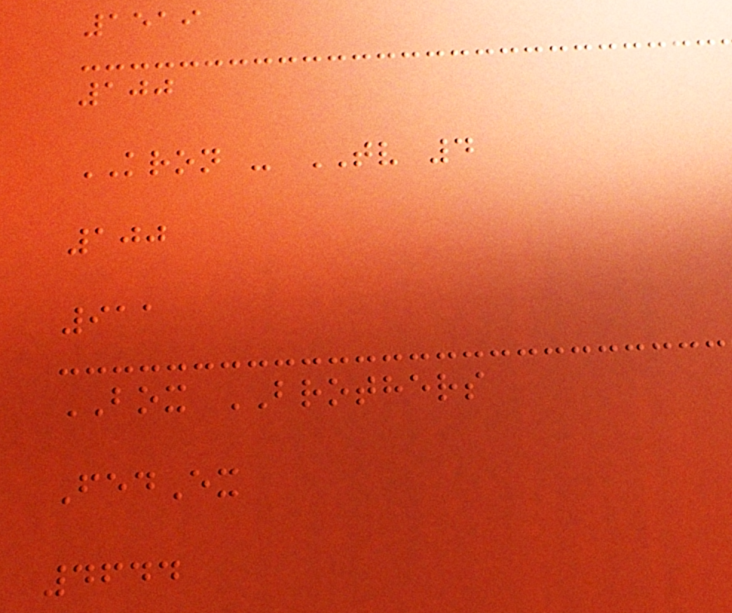1519
100
KRON - TV 4
100
911
BOX BROTHERS
FedEx
4644
